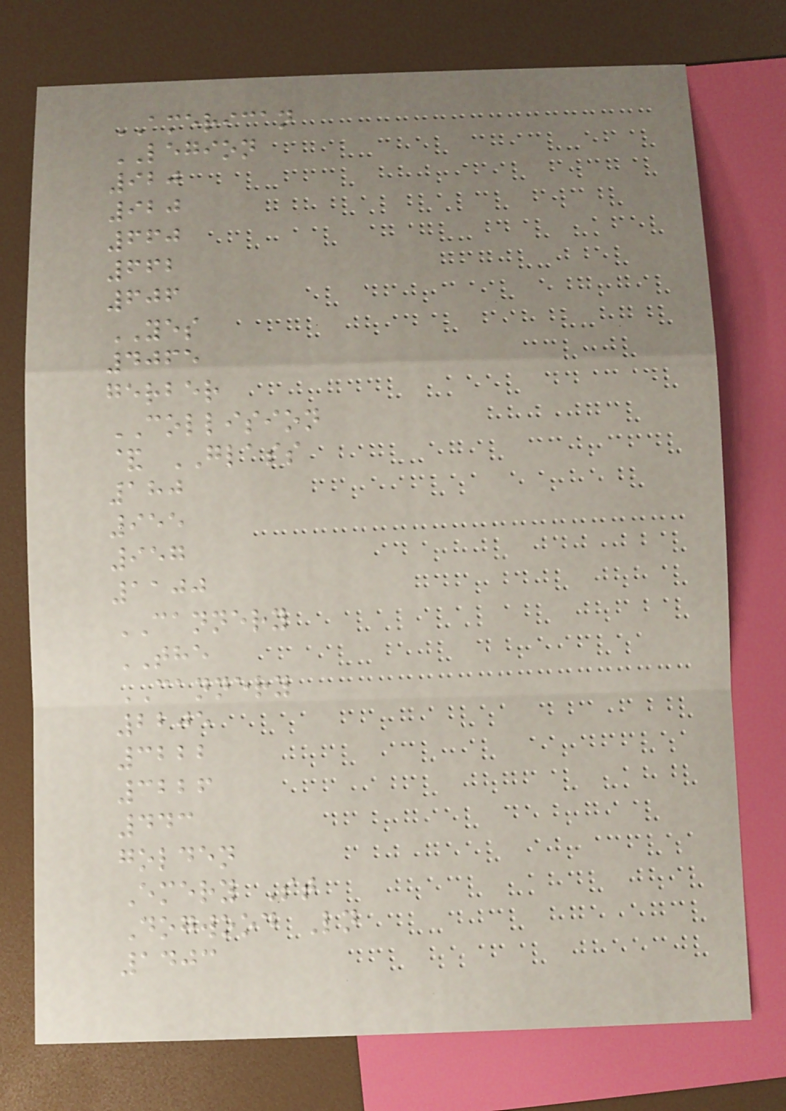AMERICAN
LEGION
920
920
660
662
606
YES
4065
gerber
COLLISION
& GLASS
180
955
957
1100
CANNERY
THE
CANNERY
2205
3222
3226
443
golden
Emery St
Dogwood Ln
1403
